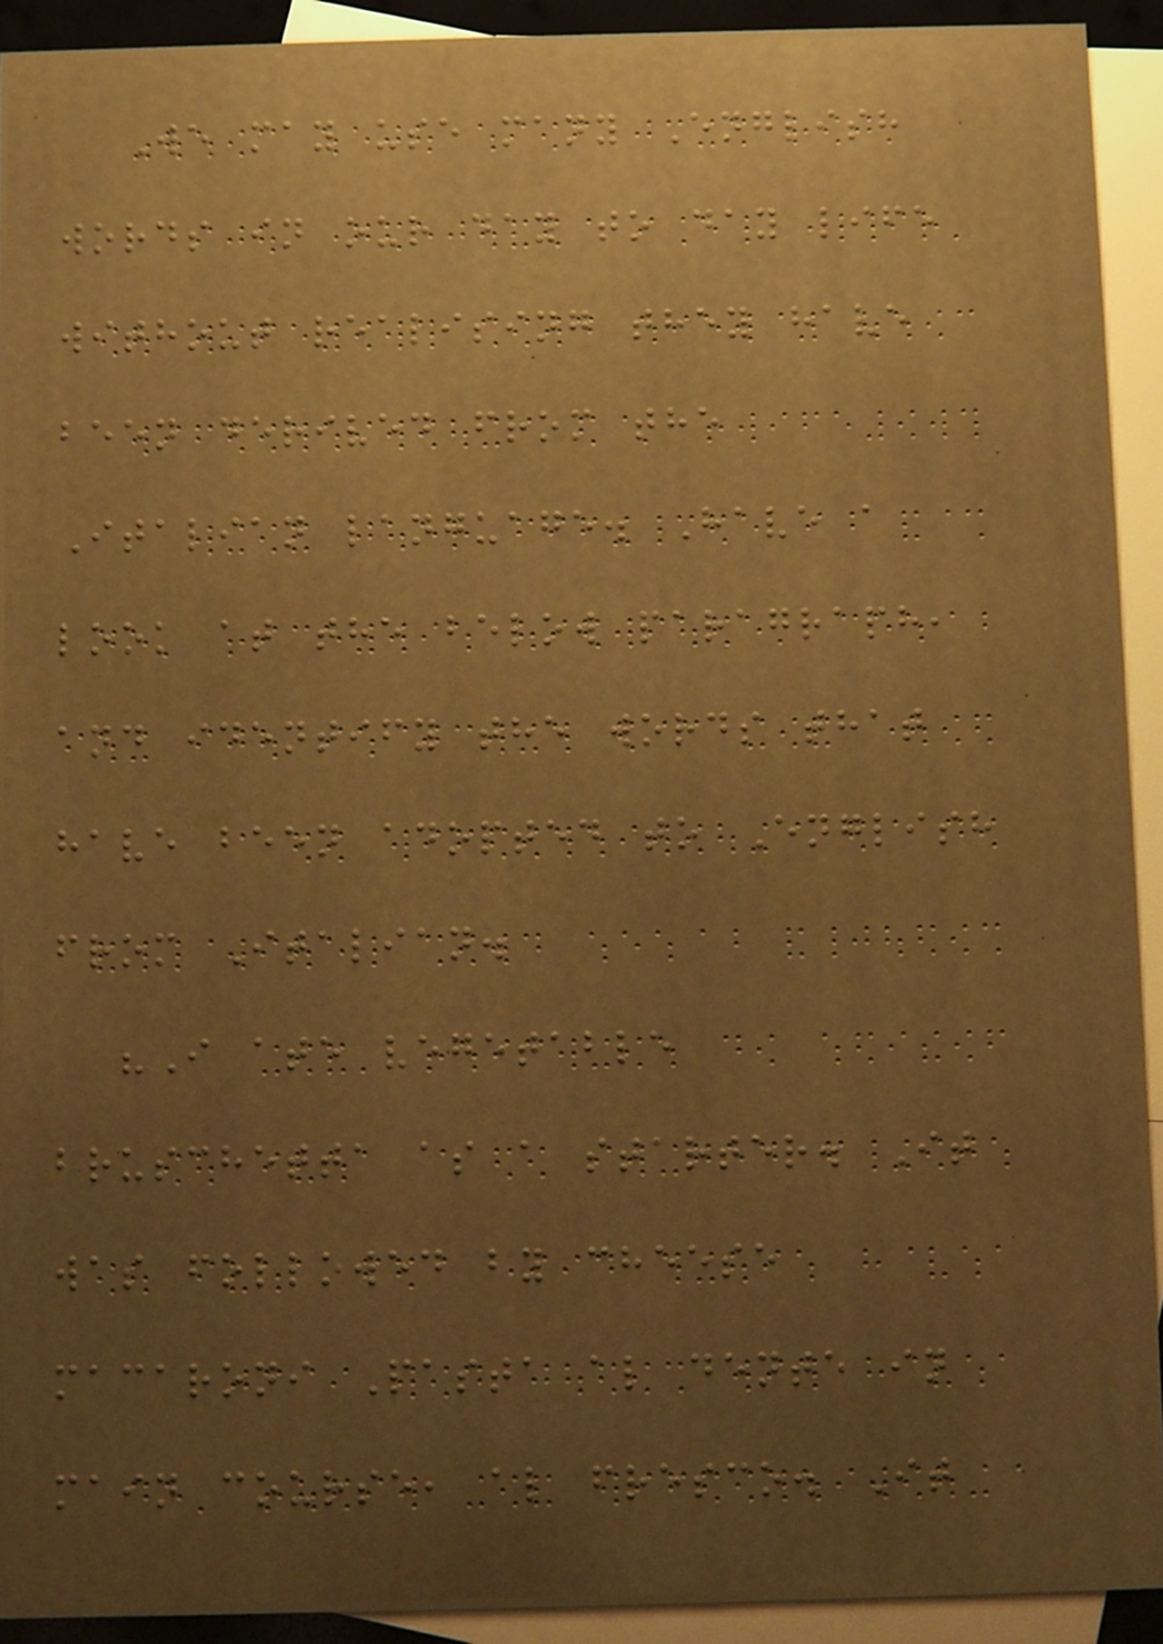We may use many English
words in our day to day life
without realising they have
been derived from the
Italian language. Have a
look at the below paragraph,
and identify the words that
have been adopted to English
from Italian.
"I ate vegetable
bruschetta as a starter. It
was followed by cheese
macaroni Pasta al dente in
main course, al fresco. It
